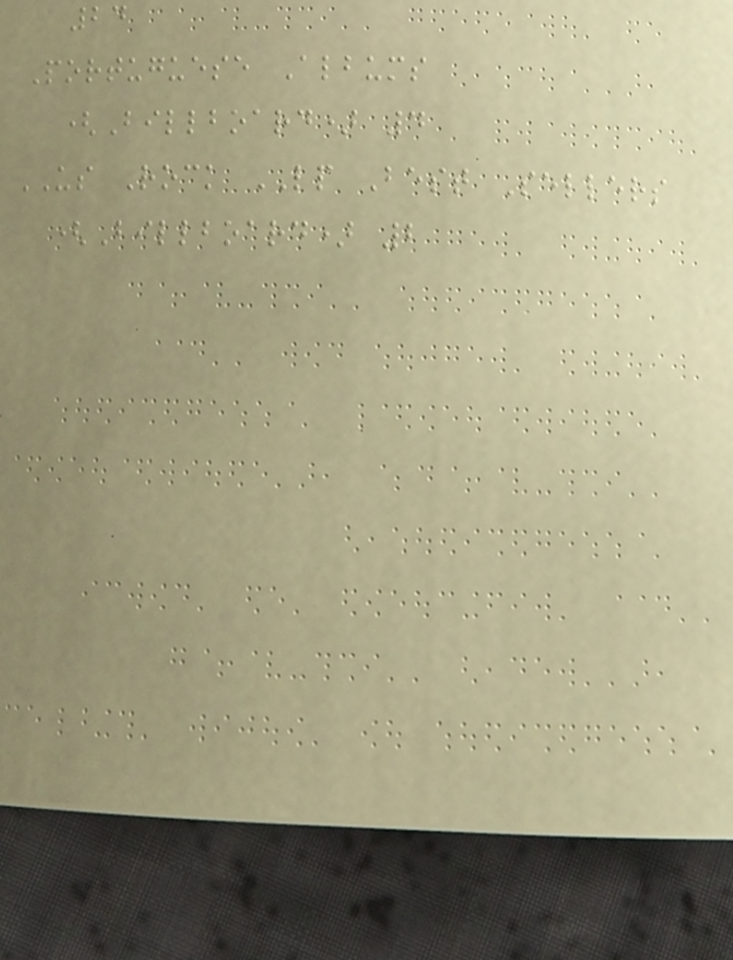24
Portuguese Albums
(Billboard) 4
US Rock LP Best Sellers
(Billboard) 2
